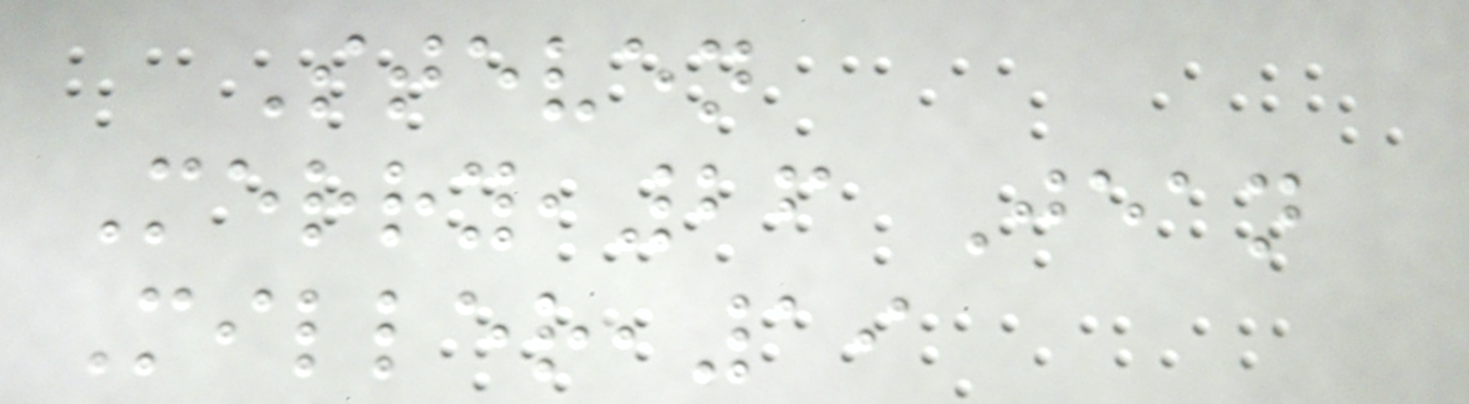Steven
Merry,26 Jean
Miller,19
